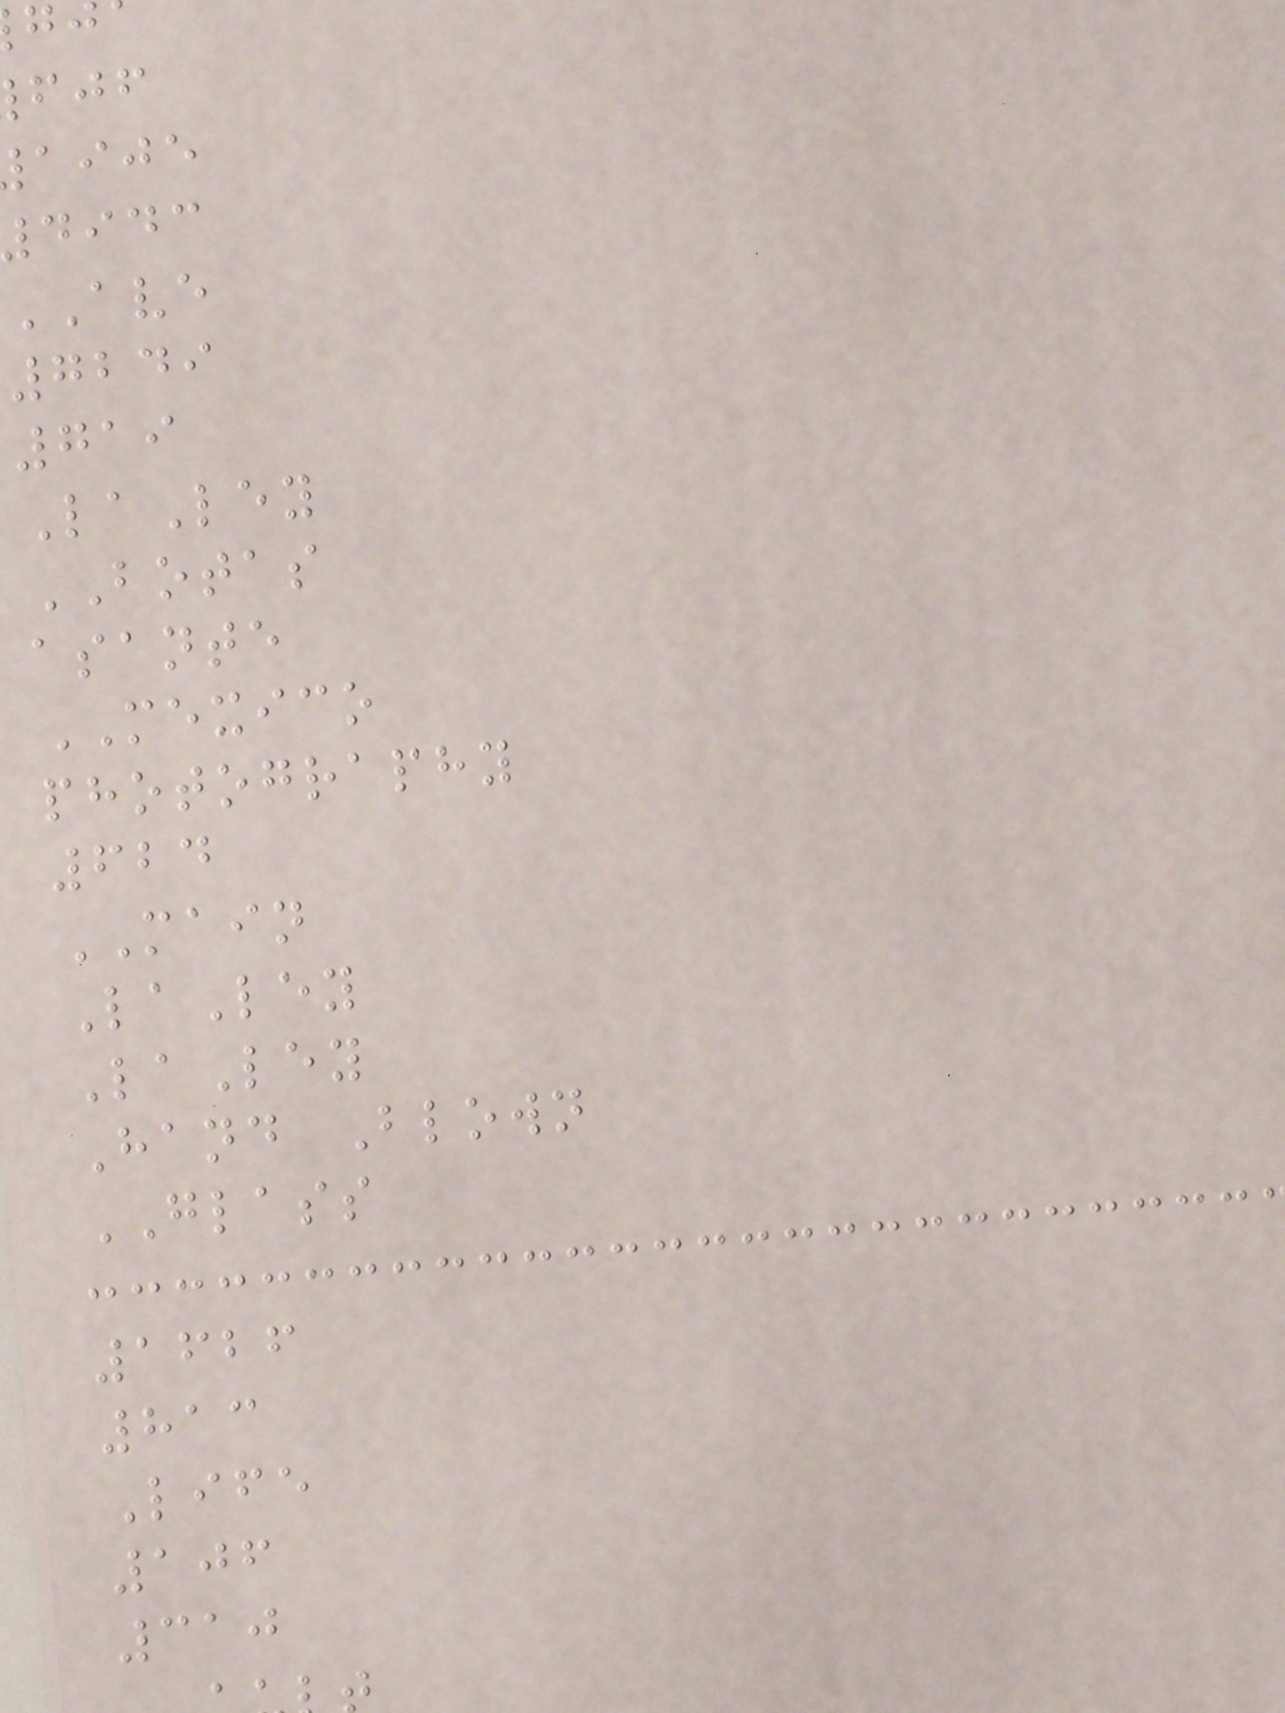aije
didc
AVE
7249
719
LaLey
BOTAS
asante
MEXICO
photography
624
MAIN
LaLey
LaLey
Hand Blown
GLASS
1626
813
Life
106
310
